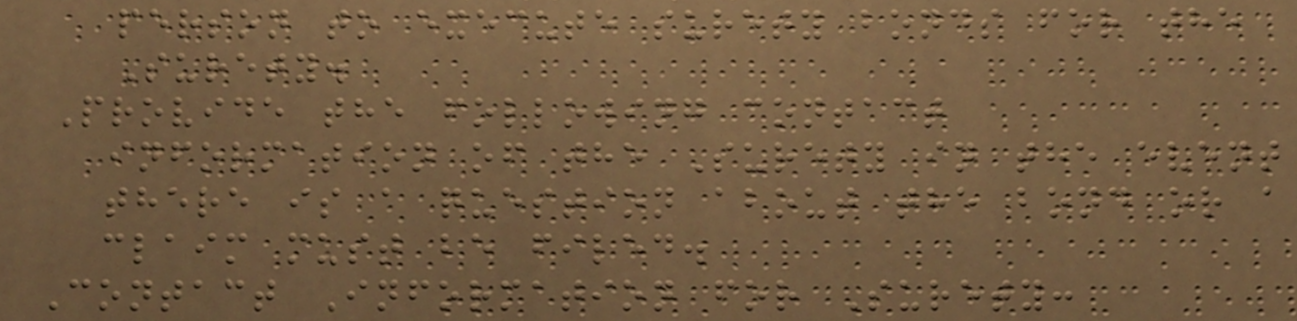person to execute surety bonds for the
Surety.
Provide the following contact
information of the Surety in the event
there is a question about the bond or a
claim must be filed.
Contact Information for Surety:
